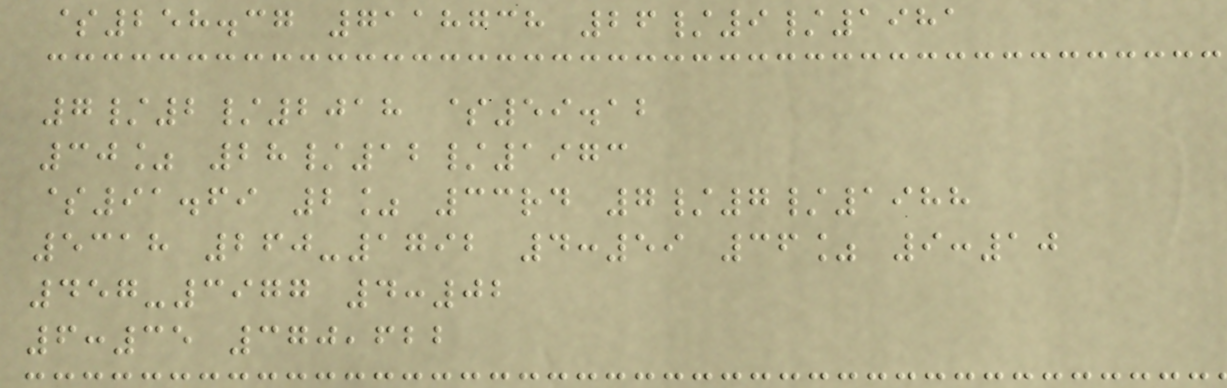$258.37 7118738 26/9/1981
7/2/2018 $59.12
30% 28/12/1973
$91.69 2% 33rd 7/7/1988
5318 260-1792 4:59 36% 9:10
457-3977 4:02
6:35 370,622
